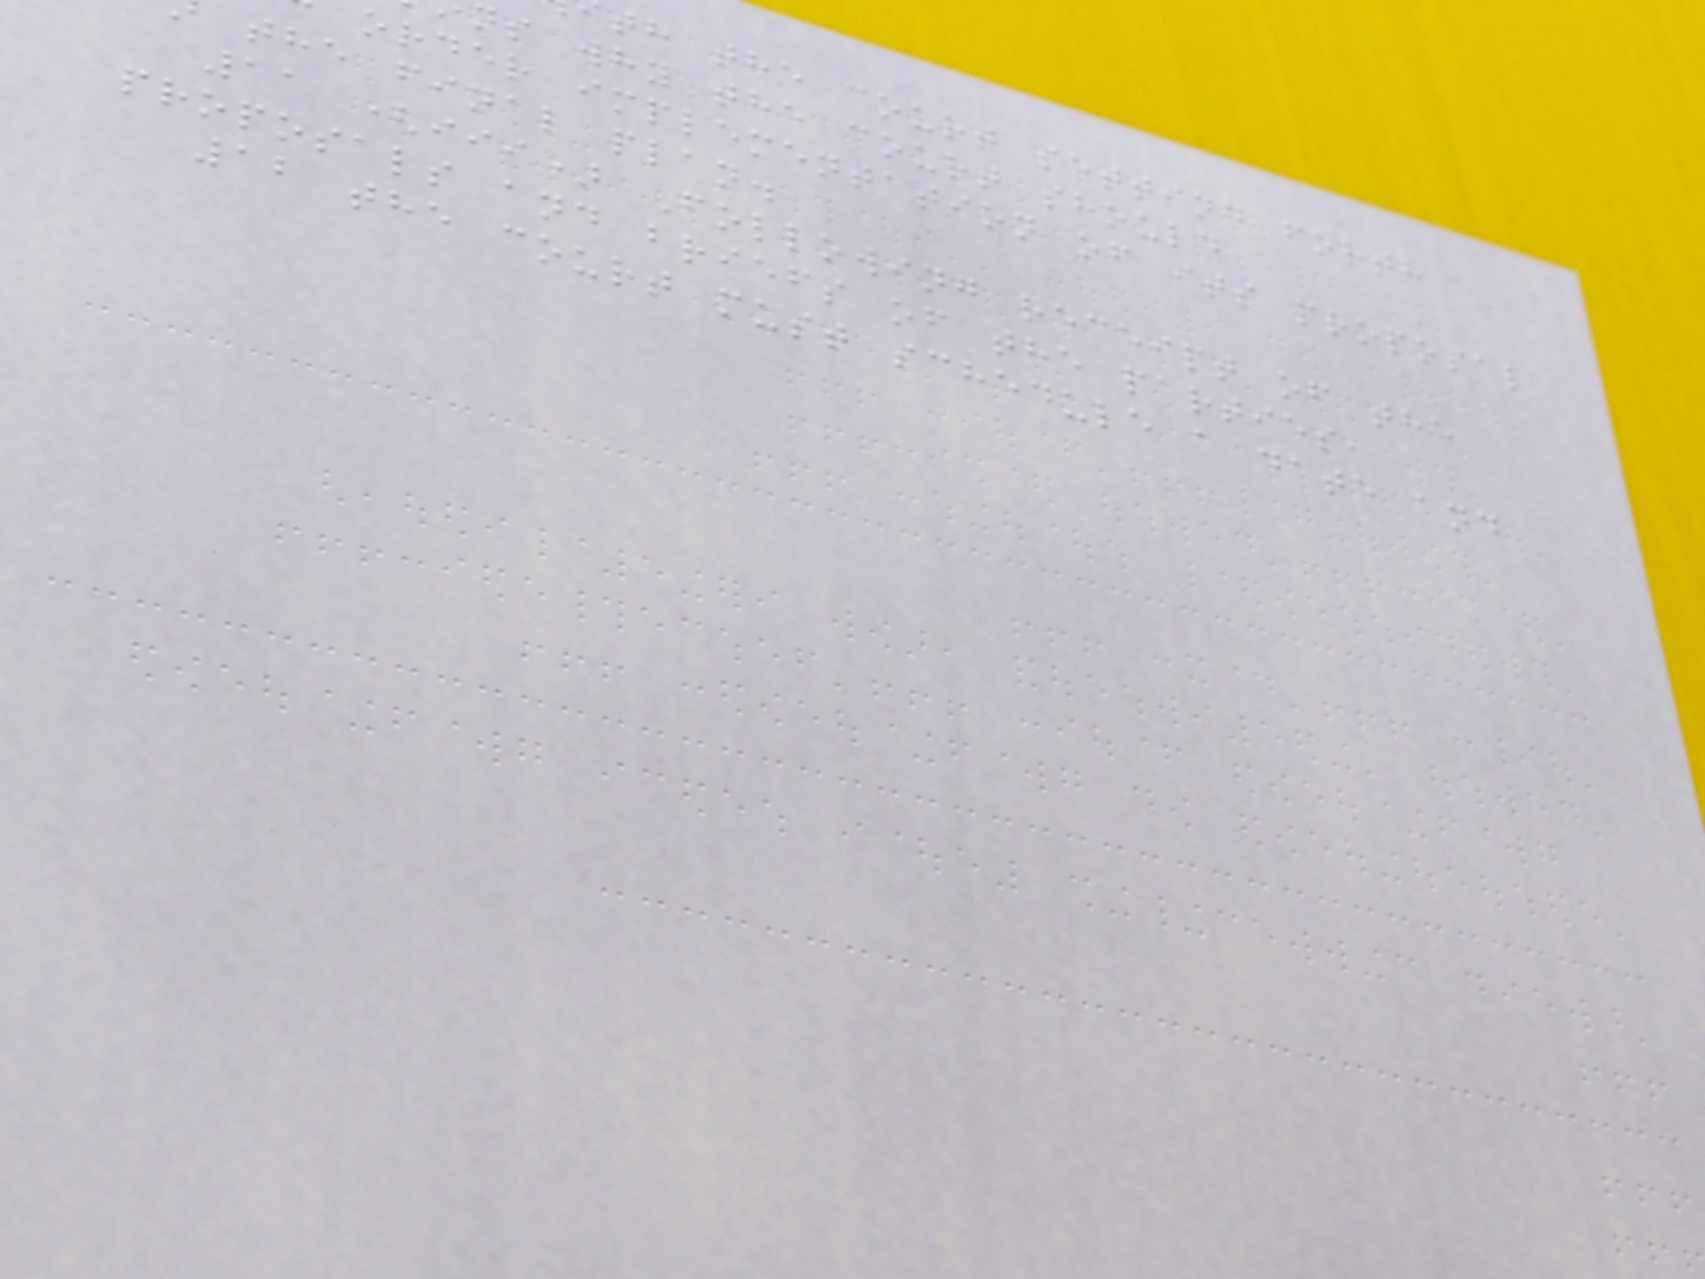th the court setting forth
ns why the court should
order implementation of its proposal
the final plan.
11 (iii) Following receipt of the
proposals and briefs of the parties,
12 the court must schedule a date and
